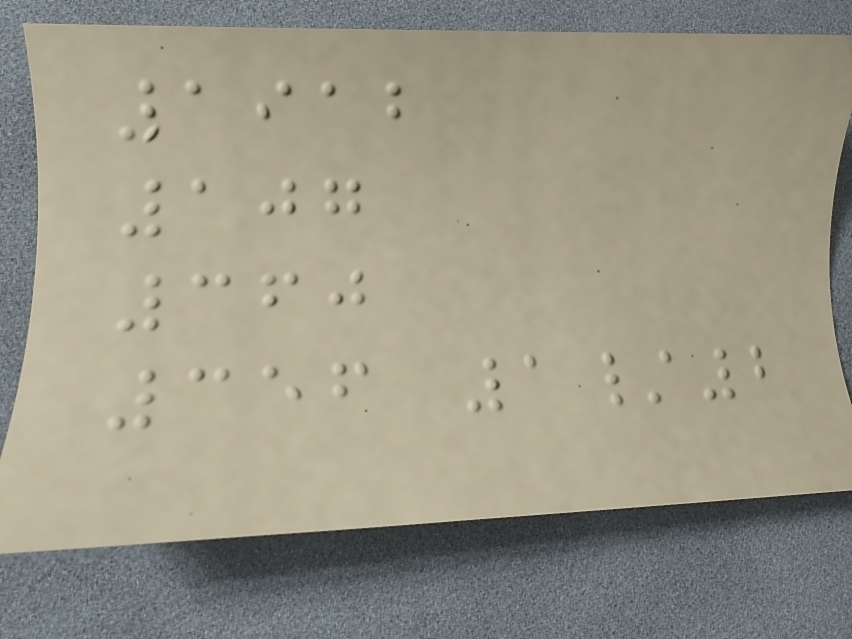1912
107
360
356 1/2
